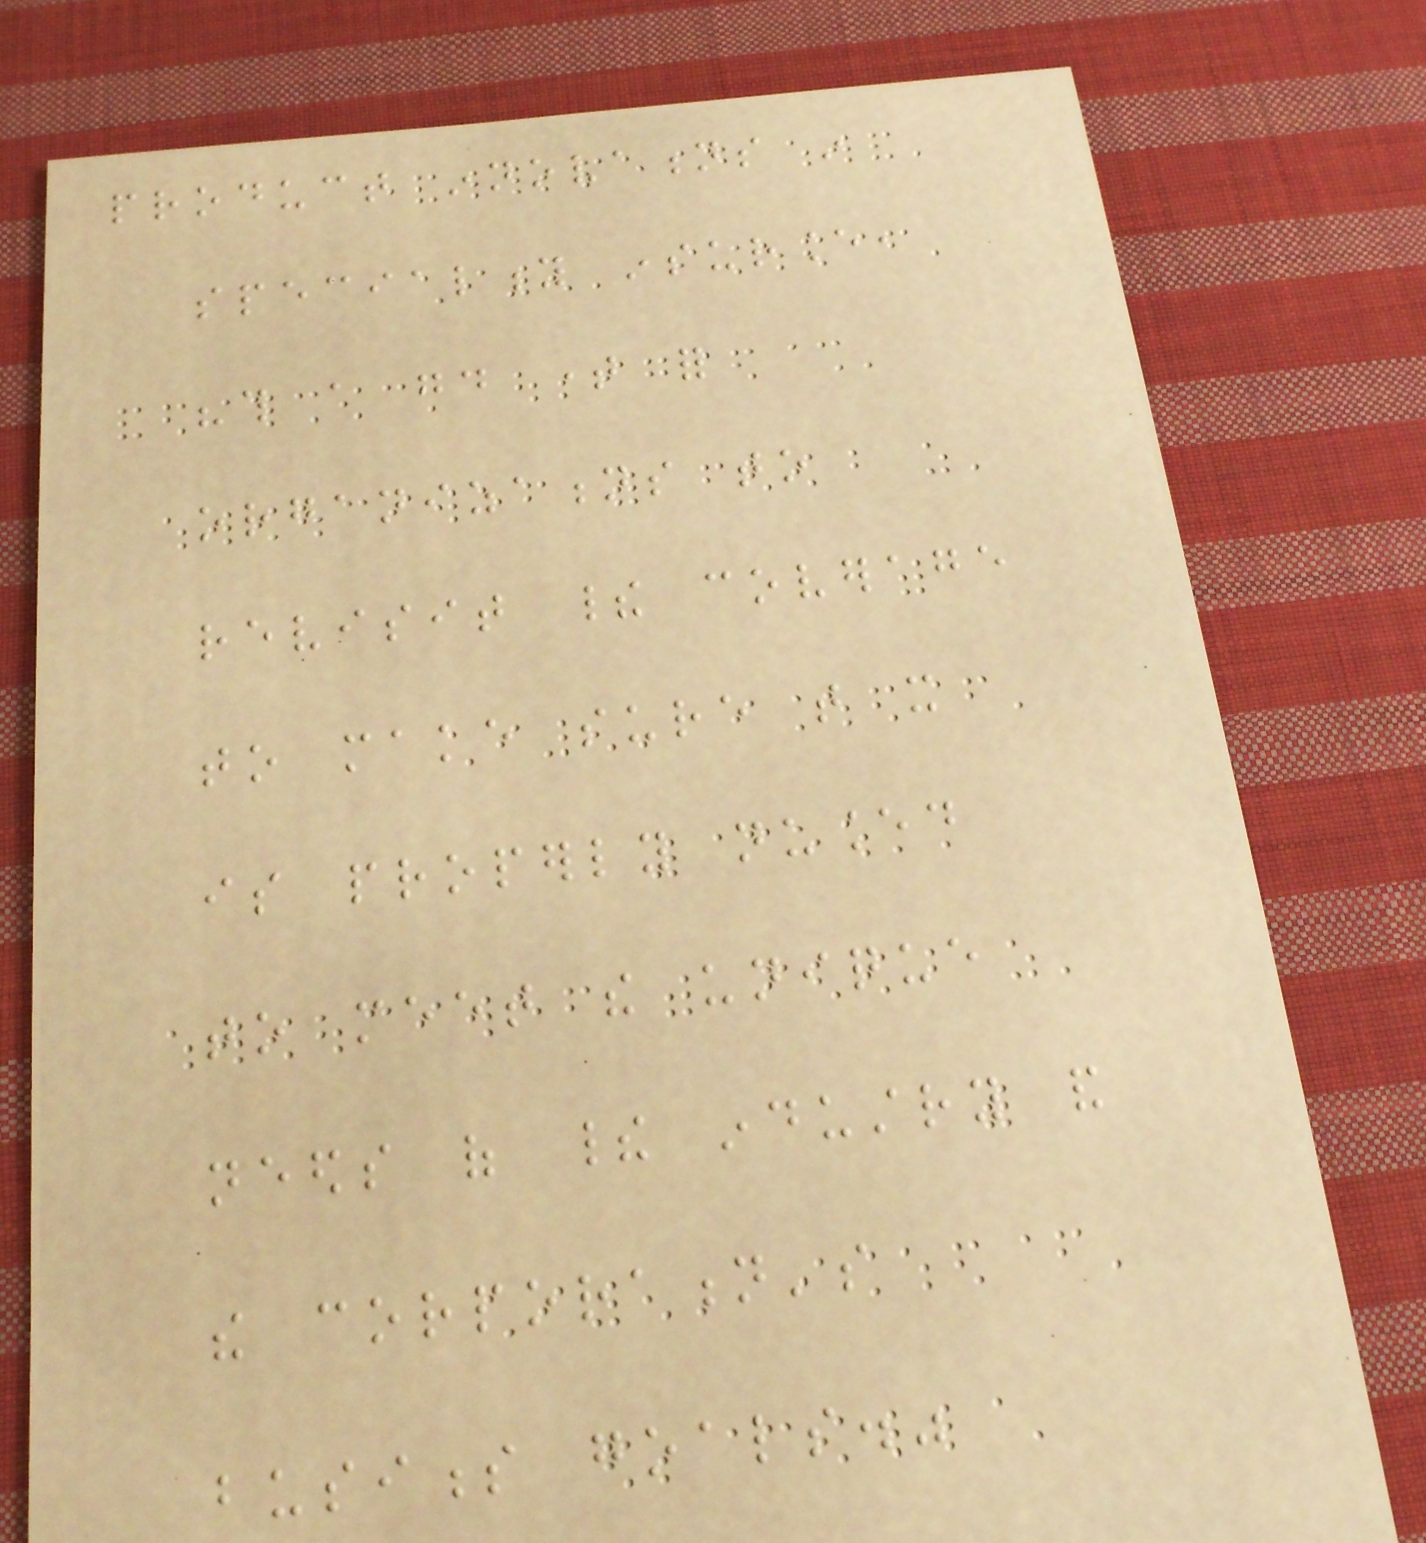product innovations in
speciality insurance,
"this a good time for
organizations to
revisit their coverage
to make sure that it
is properly nuanced
to meet the unique
needs of their industry and
the corporation's
business goals."
